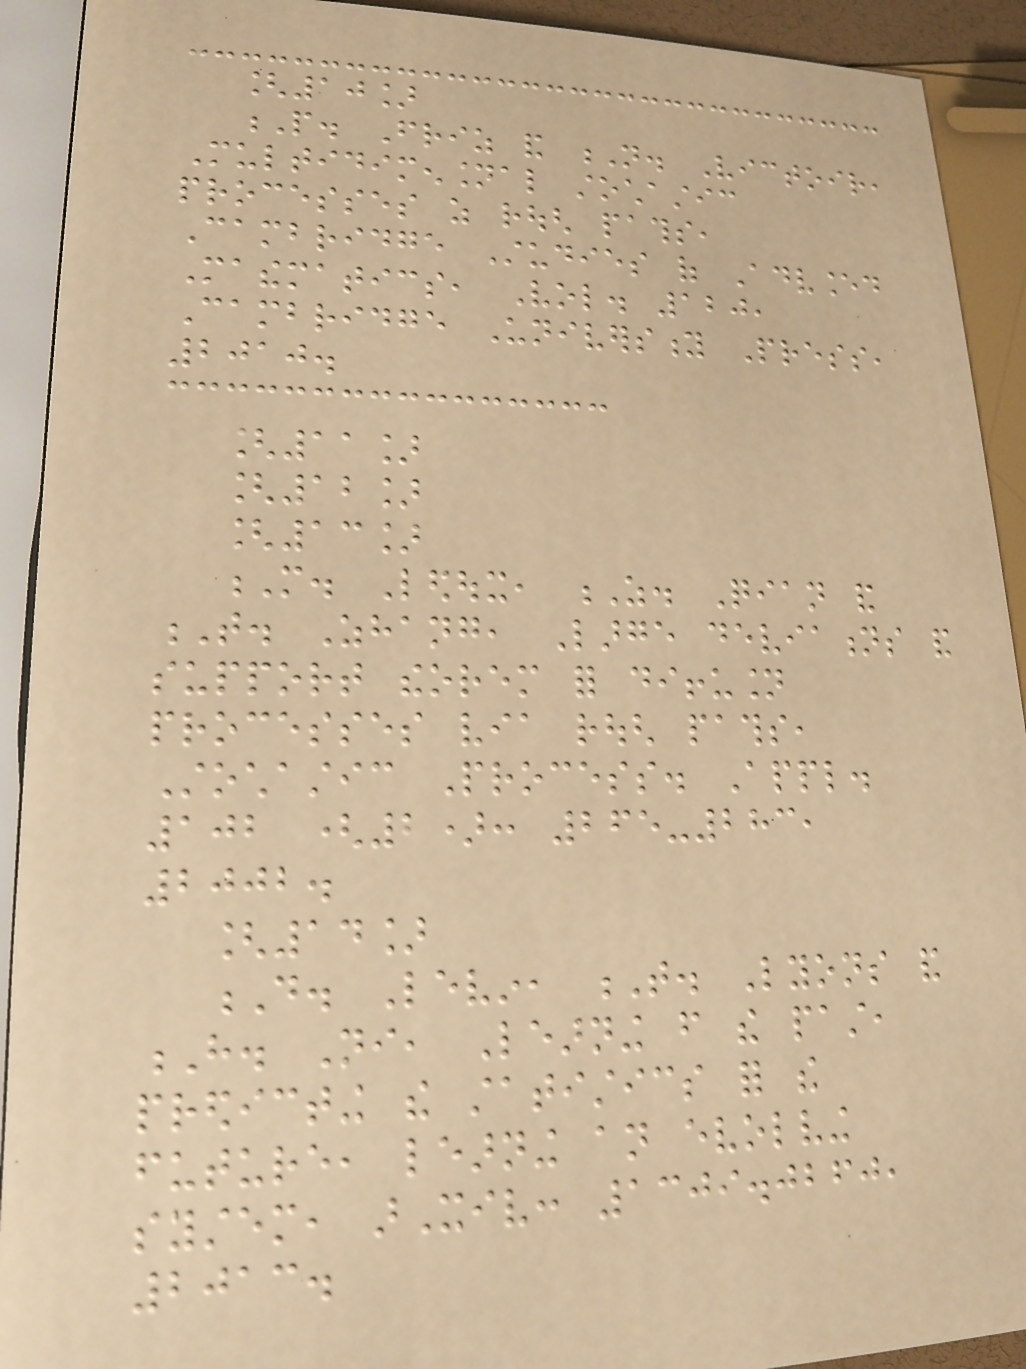[10]
P. Friz and N. Victoir,
Multidimensional stochastic
processes as rough paths,
Cambridge Studies of Advanced
Mathematics, Vol. 120,
Cambridge University Press,
2010.
[11]
[12]
[13]
M. Ledoux, Z. Qian and
T. Zhang, Large deviations and
support theorem for diffusion
processes via rough paths,
Stochastic Process. Appl.
102 (2): 265-283,
2002.
[14]
D. Levin, T. Lyons and
H. Ni, Learning from the past,
predicting the statistics for the
future, learning an evolving
system, arXiv: 1309.0260,
2013.
